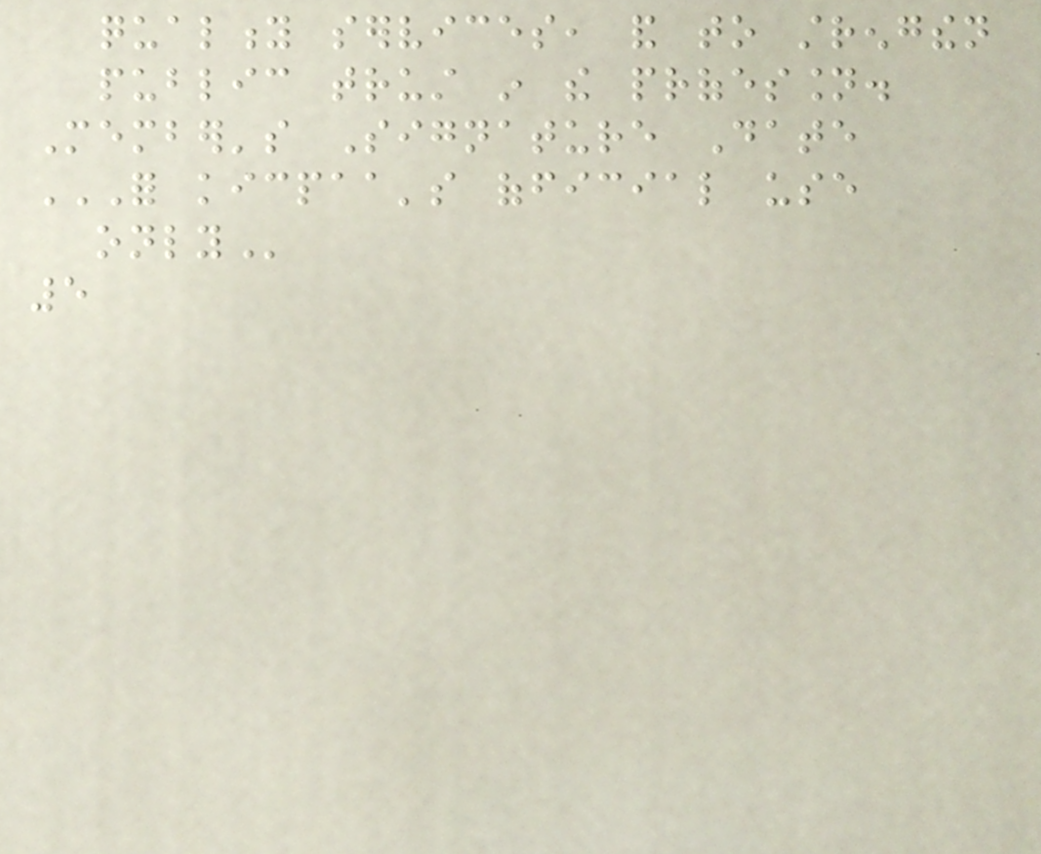quality services, and to strengthen
public trust in the profession.
Member's Signature Date
FOR KICPAA'S OFFICIAL USE
ONLY
5
